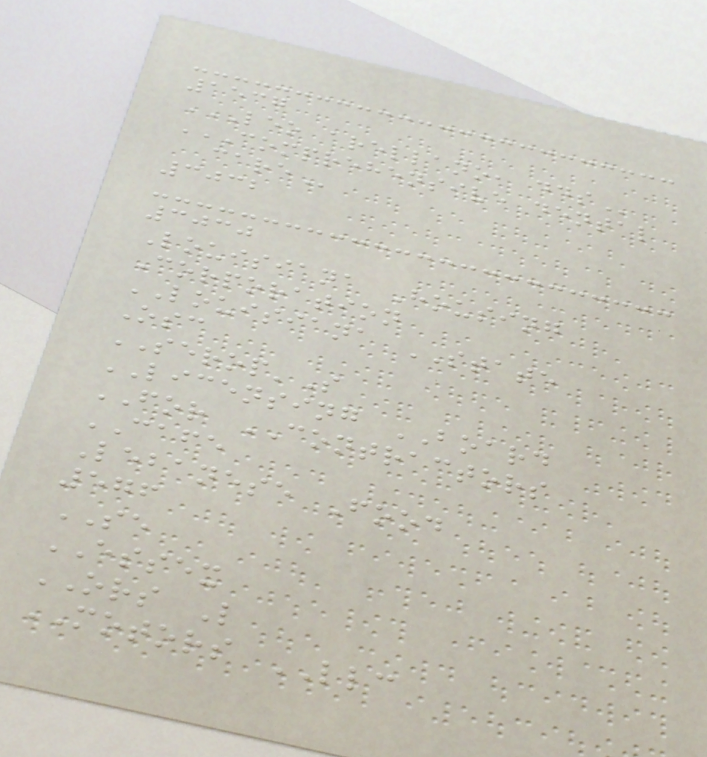1537
LEO ARELLANO, DDS
COMPREHENSIVE DENTAL
CARE
3032
3030
Louisiana Housing
Corporation
LOUISIANA STATE
Osc
SEROP'S
LICENSING BOARD
FOR CONTRACTORS
CAFE
Lebanese Food
576
SE
ESSEX
ORS L
MOTORS LLC
